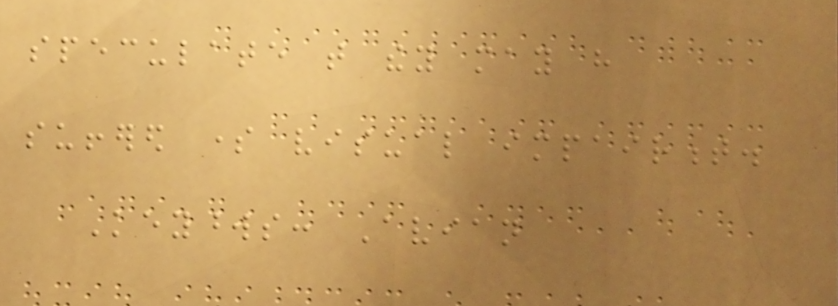speculate that they may have
suffered some visual impairment.
Keywords: Avian
